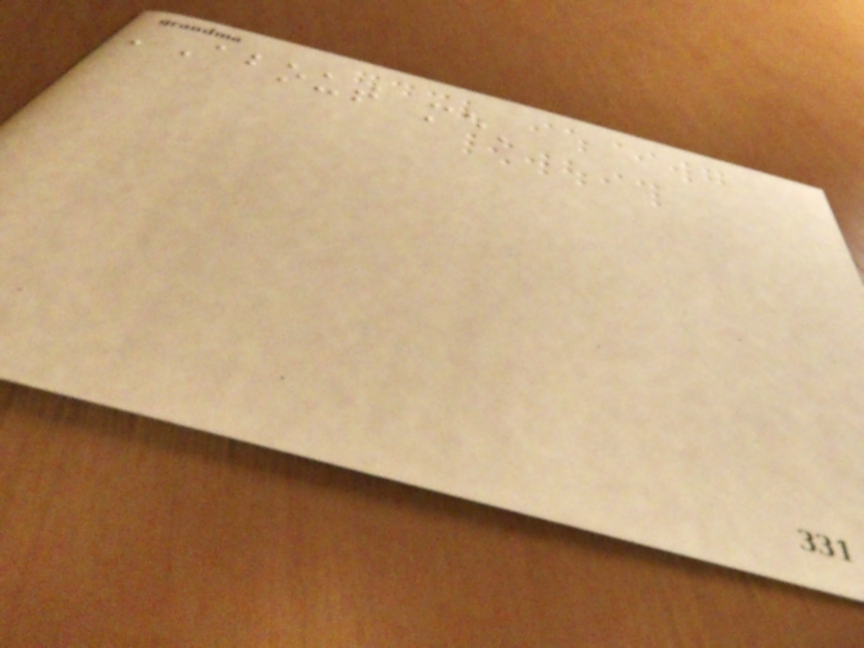'About me'
